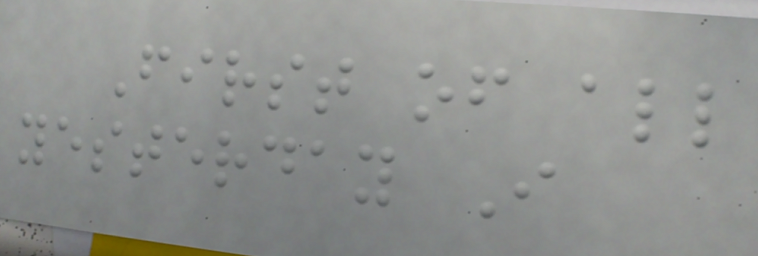First of all
yesterday I
